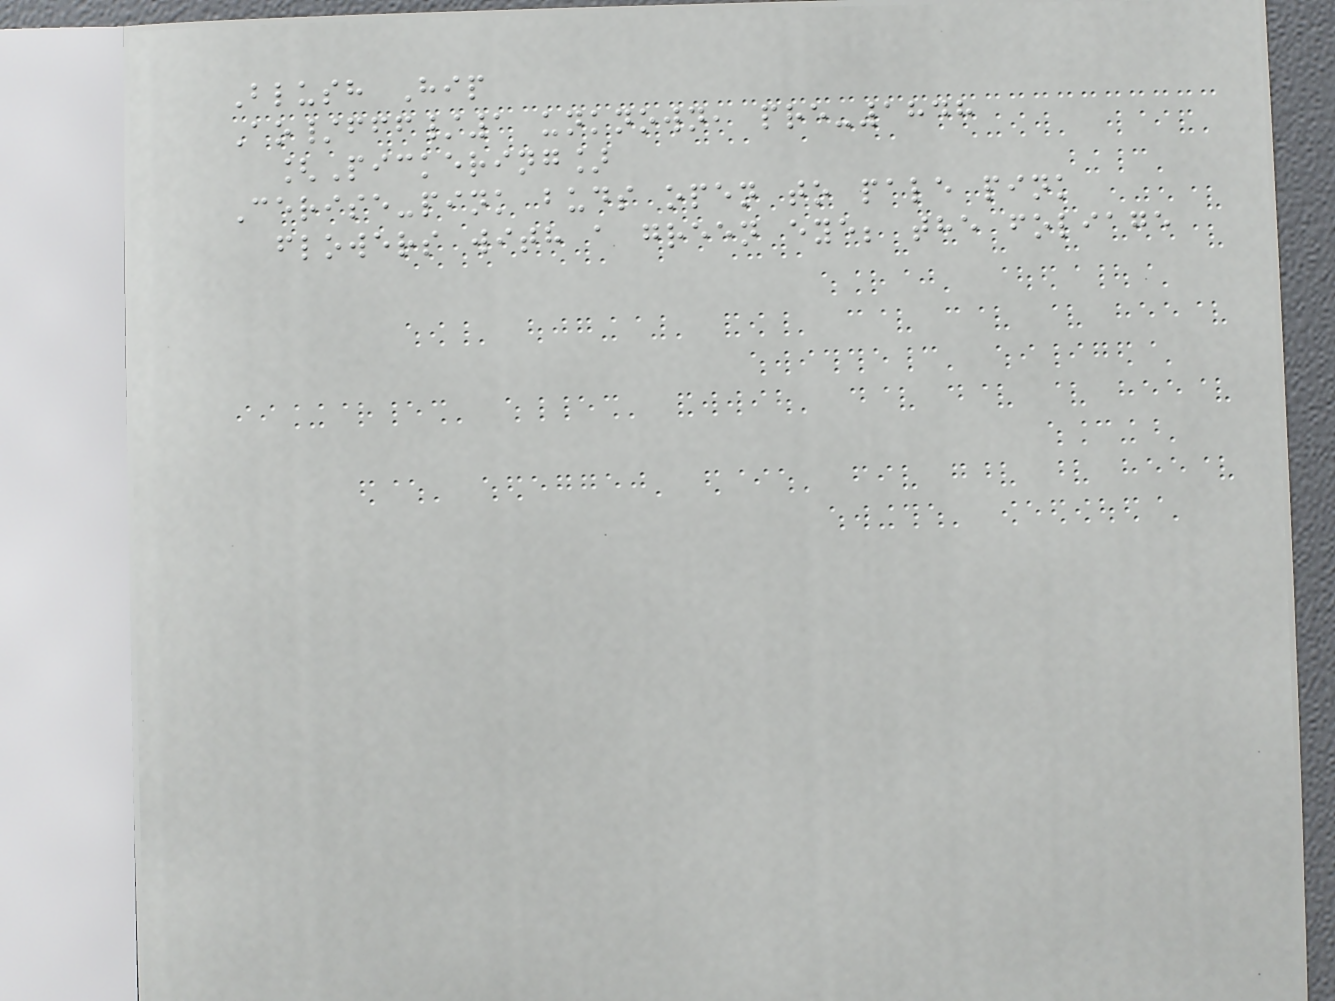Blush Hip
Ao/fff/1 unknown, pre-1848
[Pickering]
Cerise-pink buds open to pale pink
flowers with a green eye; the foliage
